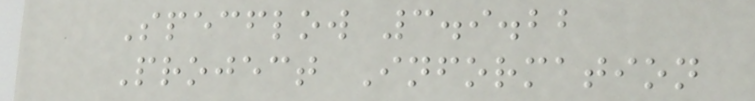Specflow 3.9.22
Project Information
